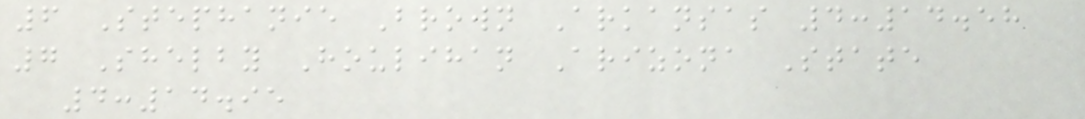6 Stephanie Brown Arkansas 4:14.58
7 Shelby Houlihan Arizona State
4:14.95
